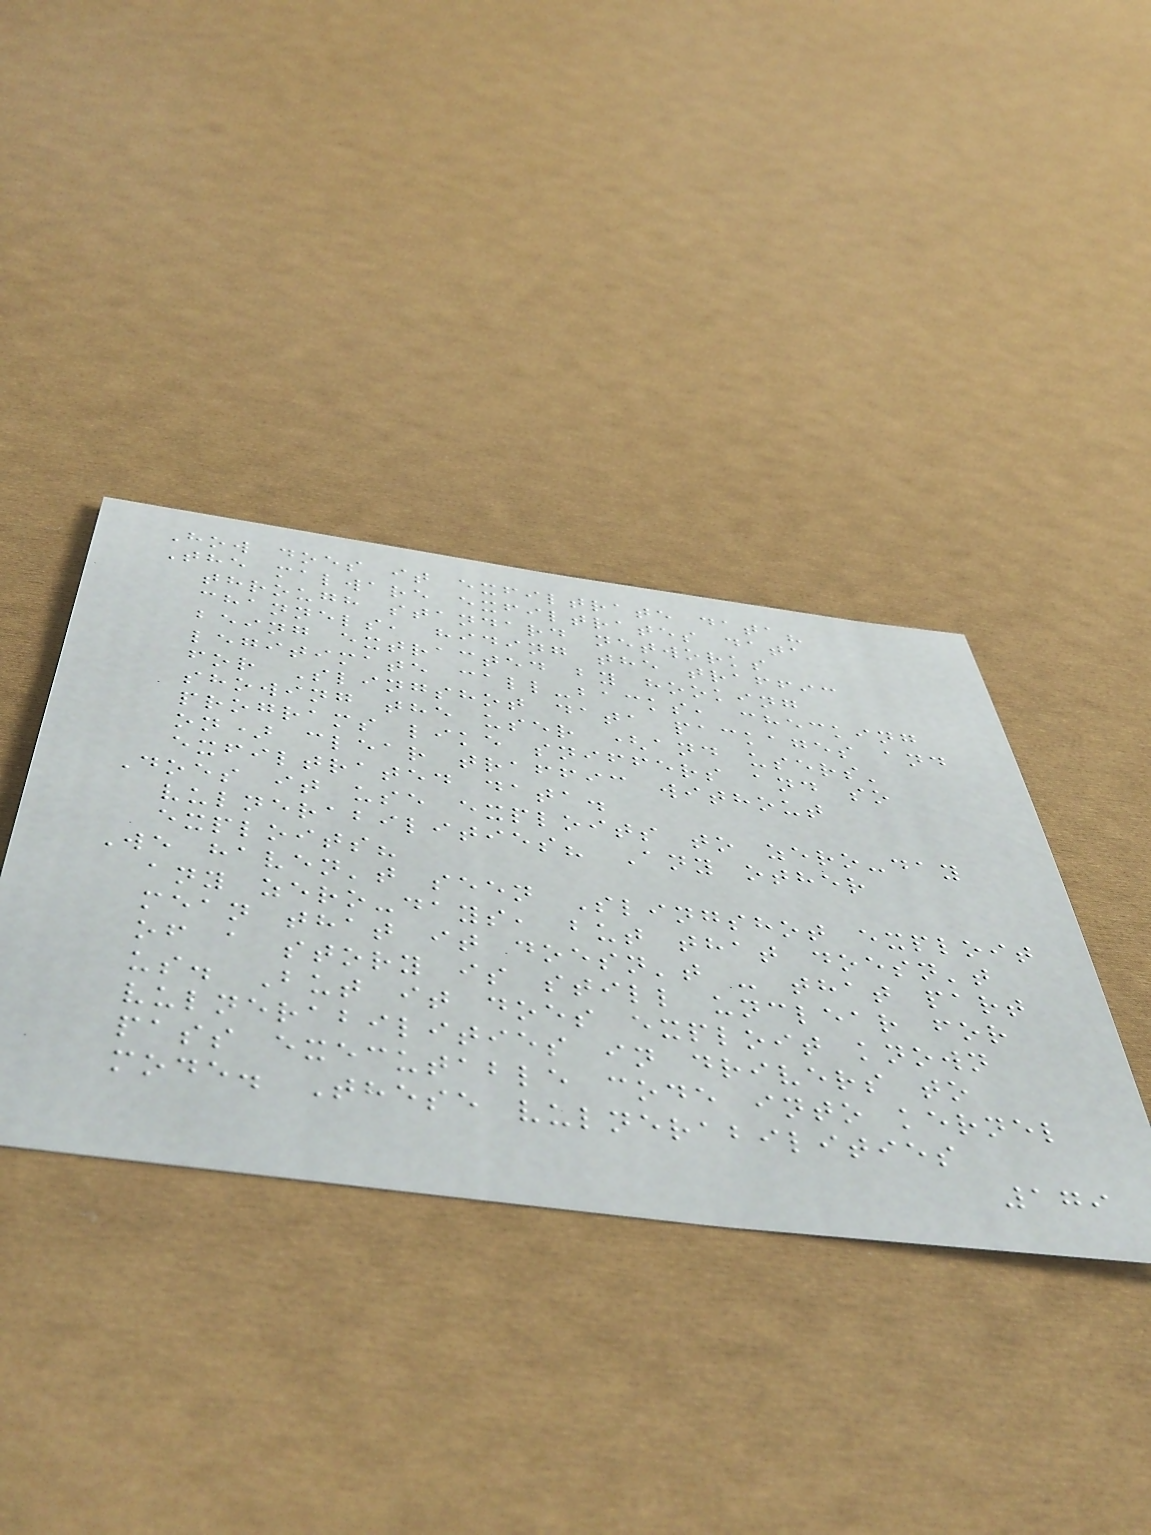How does it exfiltrate data?
The malware exfiltrates data
through standard networks
channels, hiding the traffic
being extracted by hooking
legitimate call-backs, checking
for Slingshot data packages and
showing the user (and users'
programs like sniffers and so
on) clear traffic without
exfiltrated data.
Does it use exploits to zero-day
vulnerabilities? Any other
exploits?
We haven't seen Slingshot exploit
any zero-days, but that doesn't
mean that it doesn't - that part
of a story is still unclear for
us. But it does exploit known
vulnerabilities in drivers to
pass executable code into kernel
mode. These vulnerabilities
179
